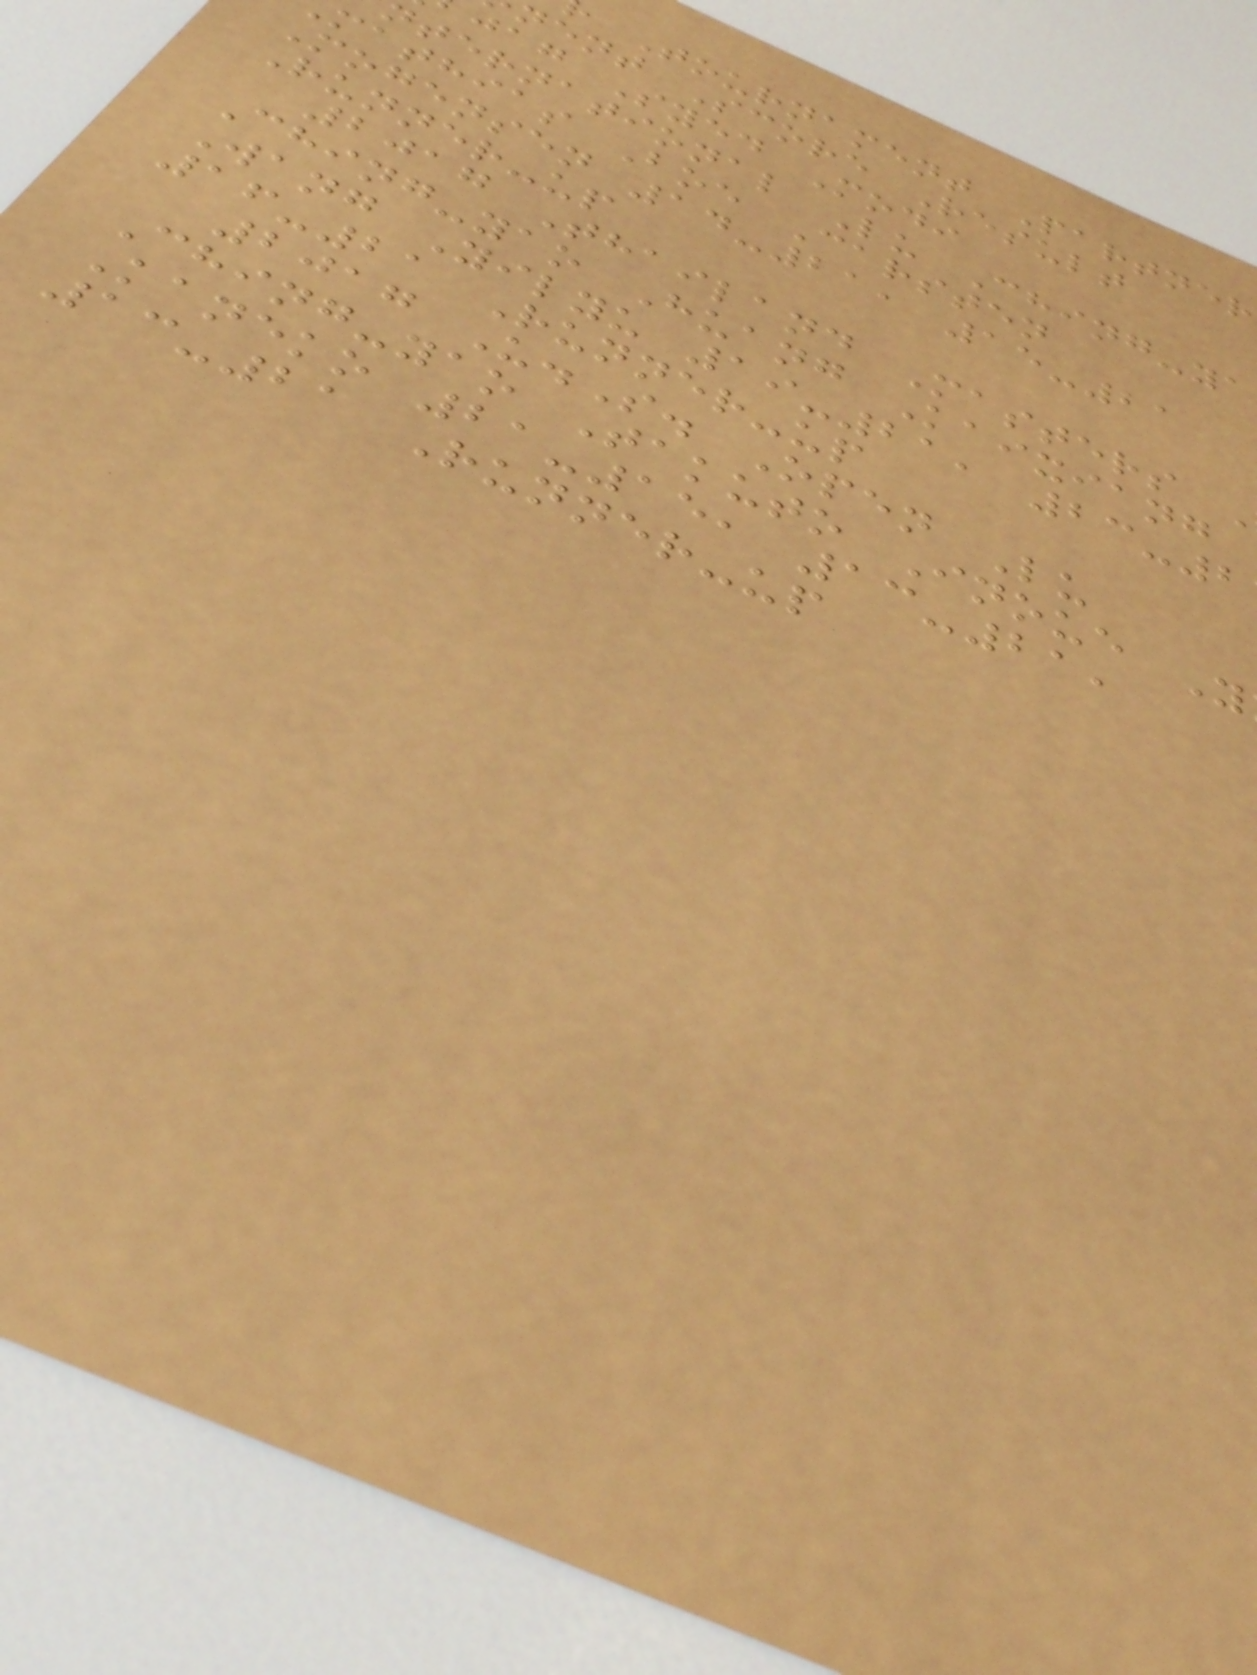Tournament Partner
nent Score Result
jag Syed Modi
ternational Lu Ching-ya
mathias Boe Carsten
Mogensen 14-21, 15-21
Runner-up
2017 Thailand Masters
Ching-yao Huang Kaixiang
Wang Yilyu 19-21, 23-2
16-21 Runner-up
2017 U.S. Open Lu
Ching-yao Takuto Inoue Y
Kaneko 21-15, 13-21,
13-21 Runner-up
